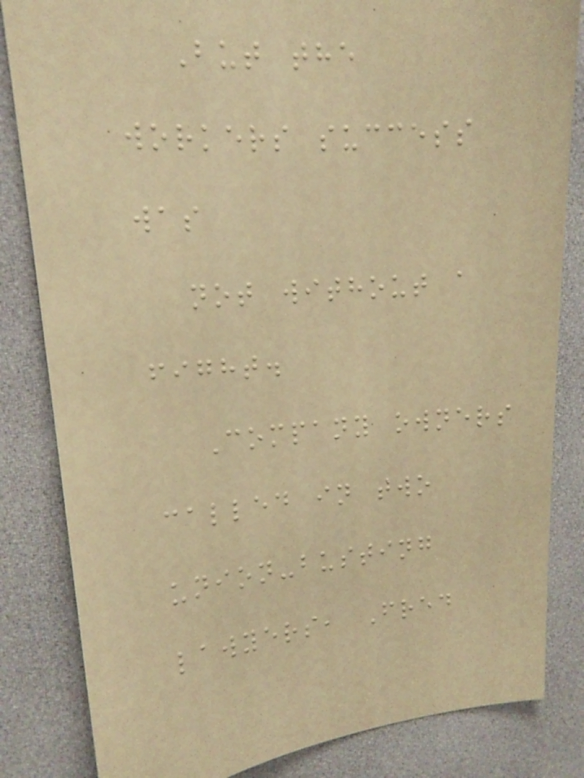But the
workers success
was
not without a
fight.
Company owners
called in two
union-busting
lawyers, Fred
